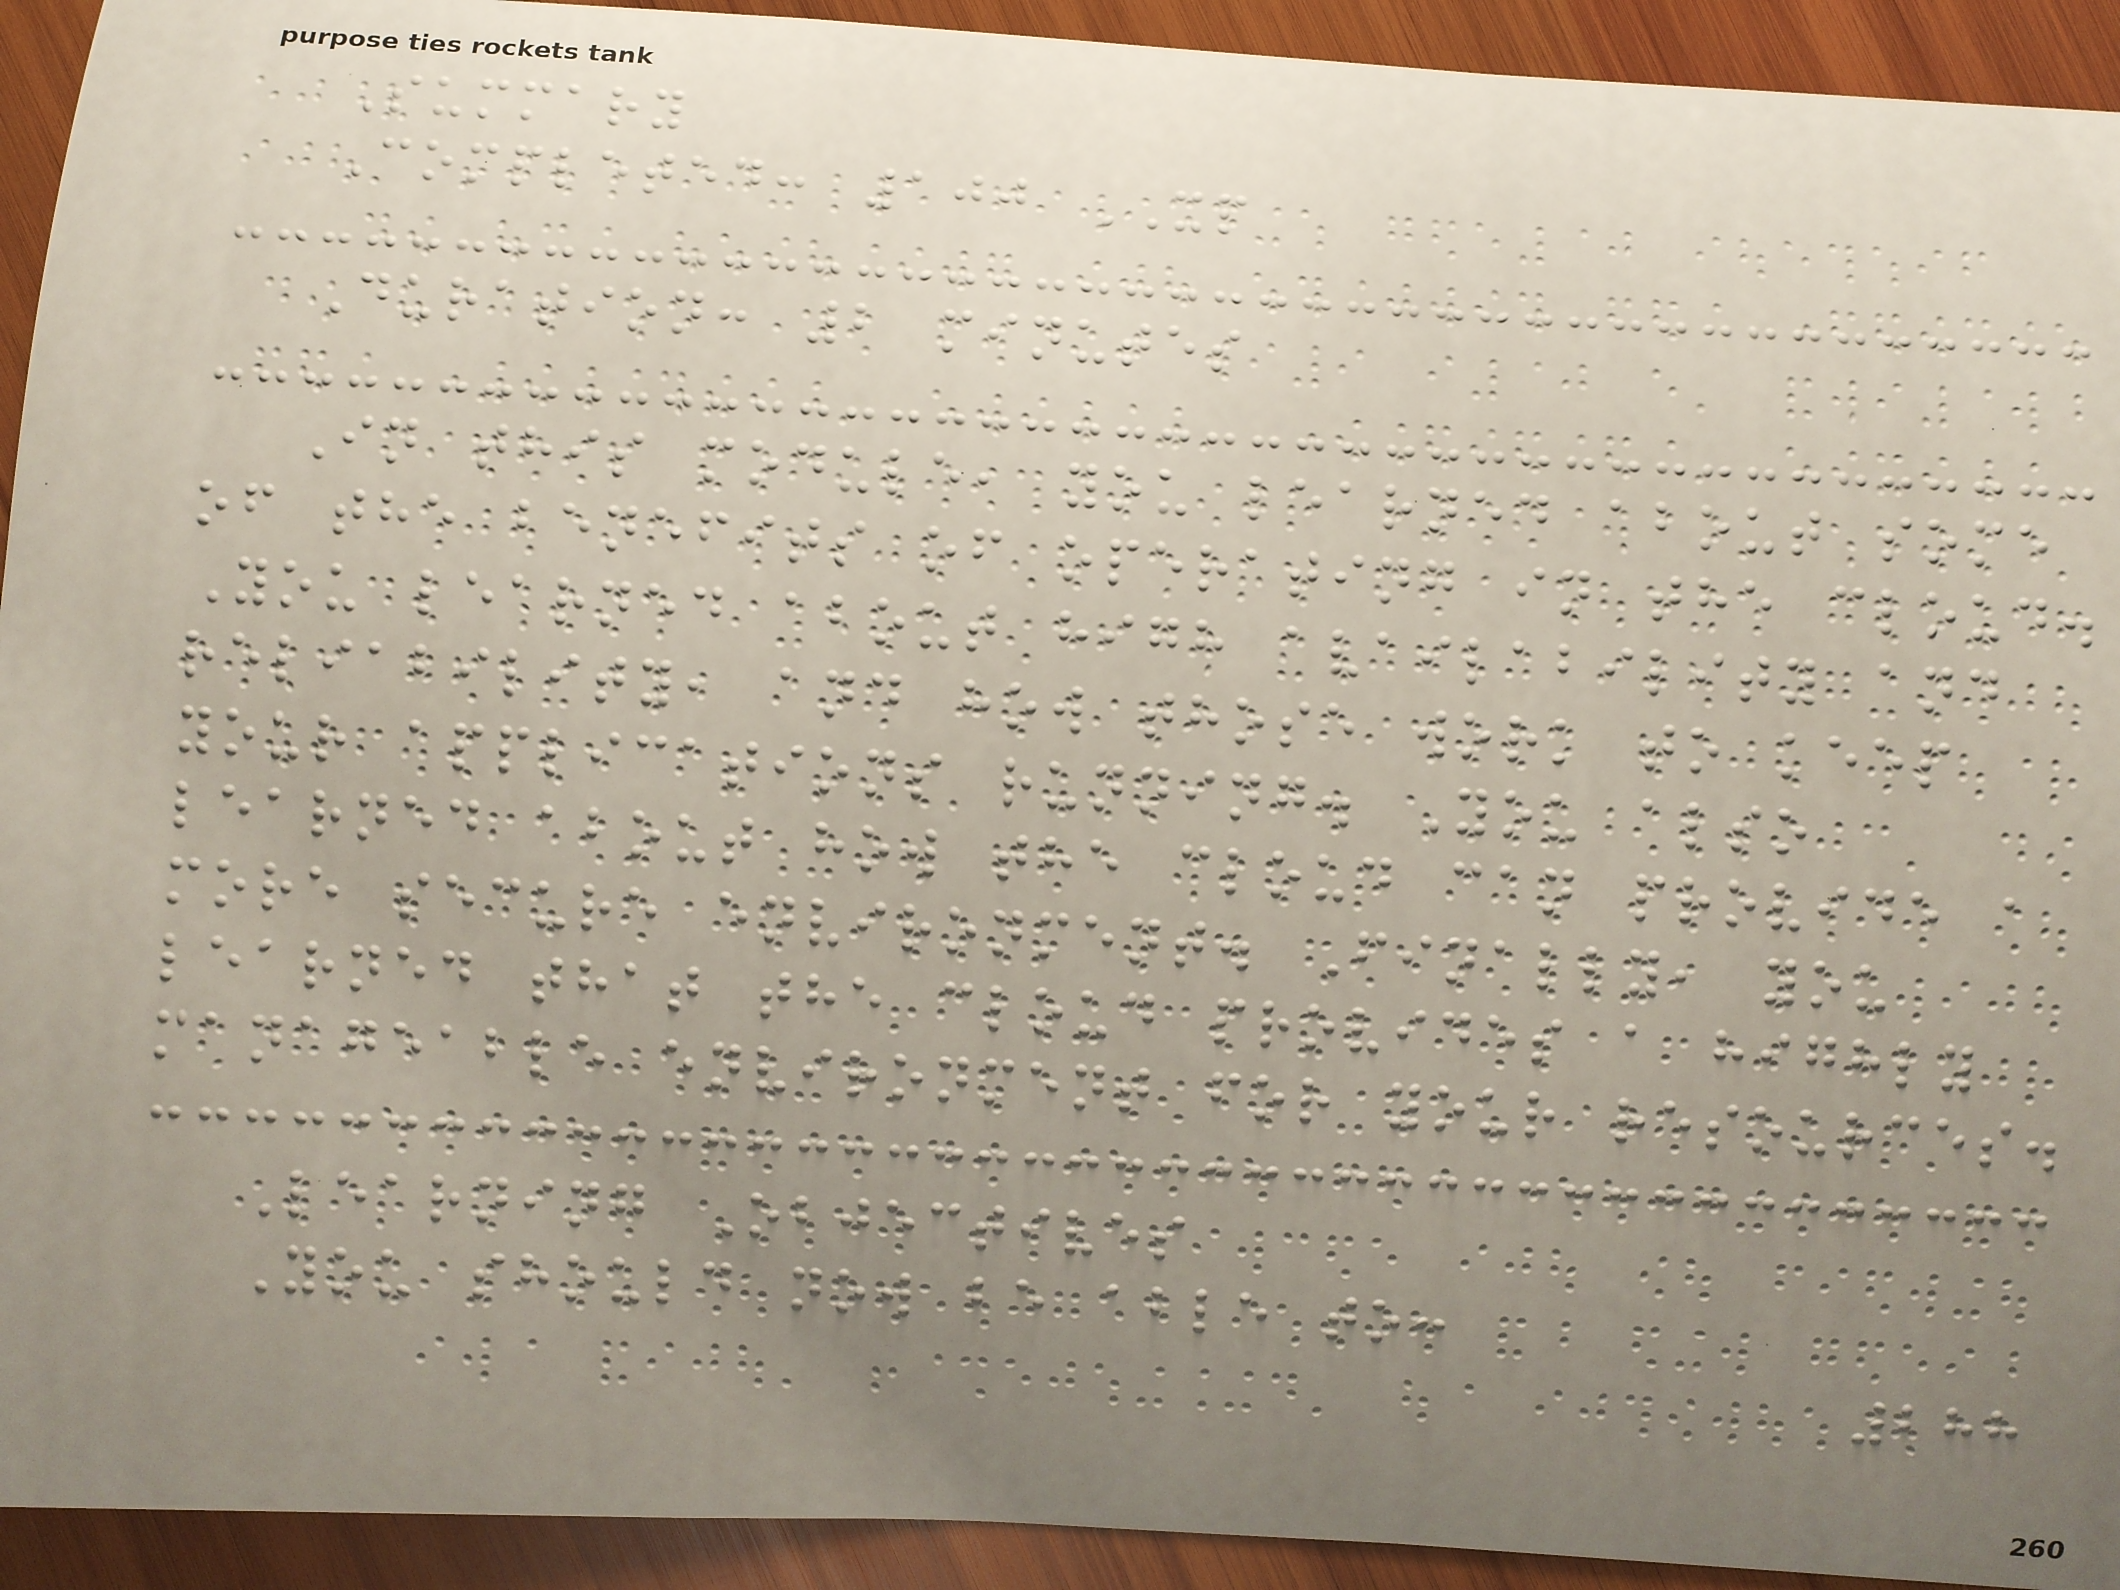Summary
Completed: 100 XP
Duration: 2 minutes
In this module, you learned about some
of the benefits of operating in the cloud.
You learned about high availability and
reliability, and how those work to keep
your applications running. You also
learned about how the cloud can provide a
more secure environment. Finally, you
learned that the cloud provides a highly
manageable environment for your resources.
Learning Objectives
You should now be able to:
288
